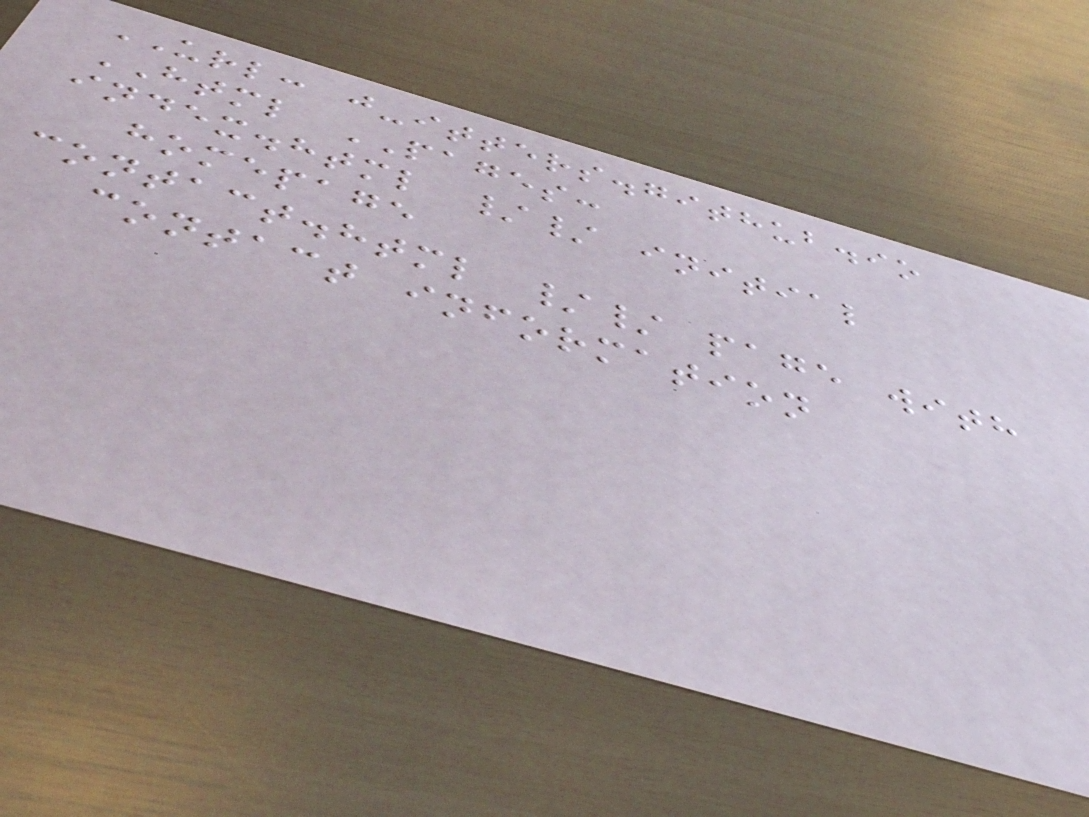URL: j-itters.github.io
HTML PAGES:
index.html // initial
homepage
contact.html // page with
contact information
